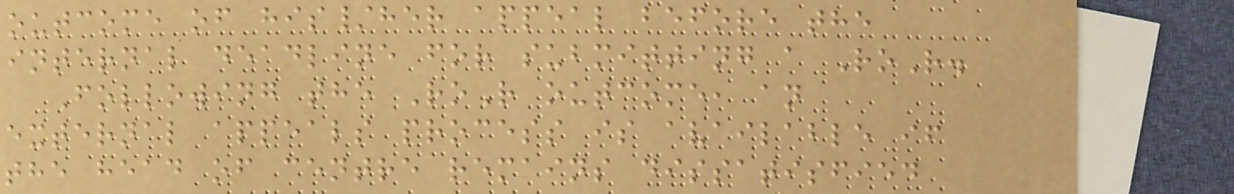outcome of his/her appeal before the
internal deadline for submitting a RoR.
Following the RoR outcome, an
external appeals process is available if
the head of centre remains dissatisfied
